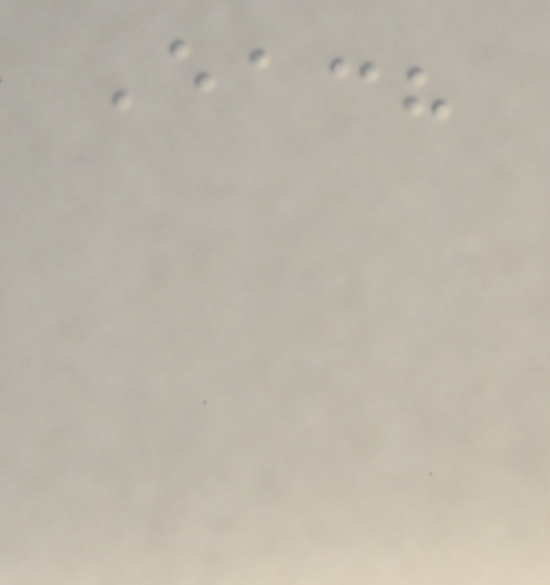Each
